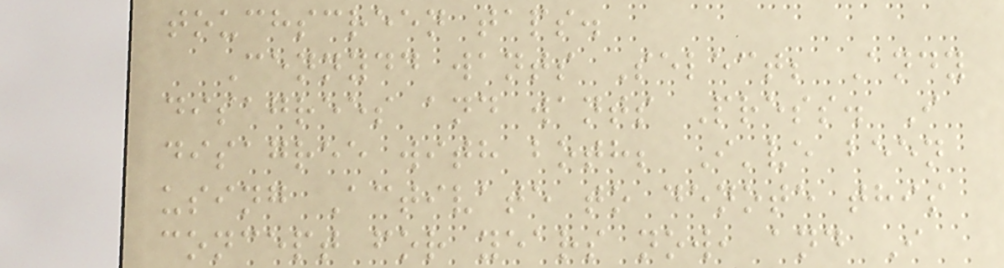touchscreen taps.
Cennydd wants Select; Andy
disagrees and wants Press. I
disagree with both; I've been
using Activate to denote this
concept for years now, and I
